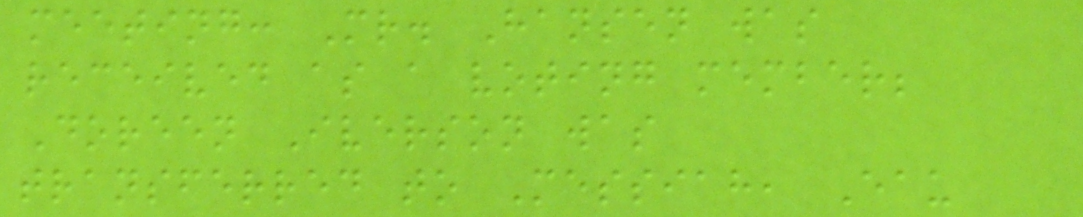meeting: Mr. Hansen was
received as a voting member;
Doreen Iverson was
transferred to Messiah, Eau
